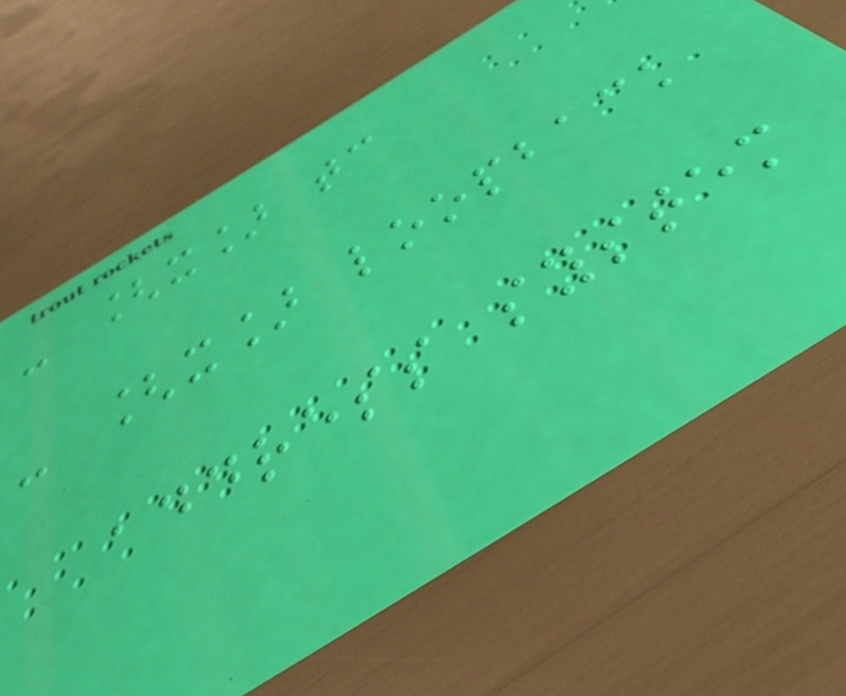- [x] tc
- [x] loopback
address system
